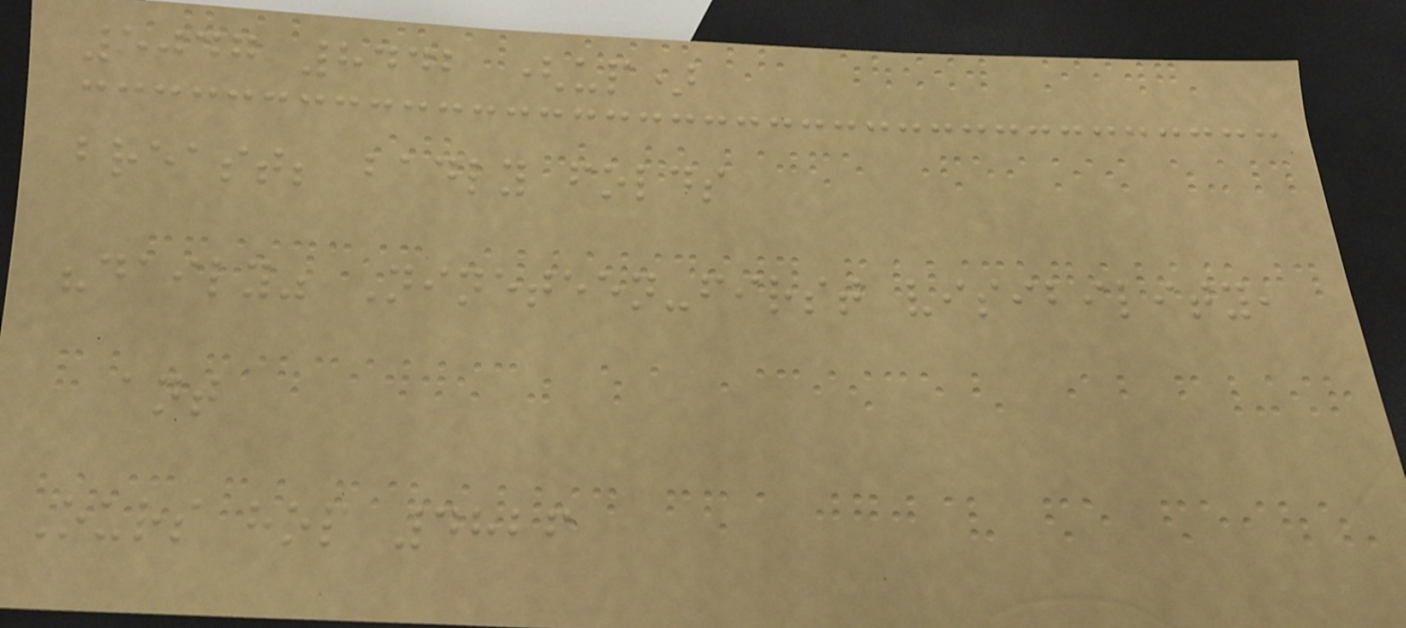5047 8442 (up)
breast; badly folds
"daily" Nineteen-first visibility,
ant
Ours hop 4826
